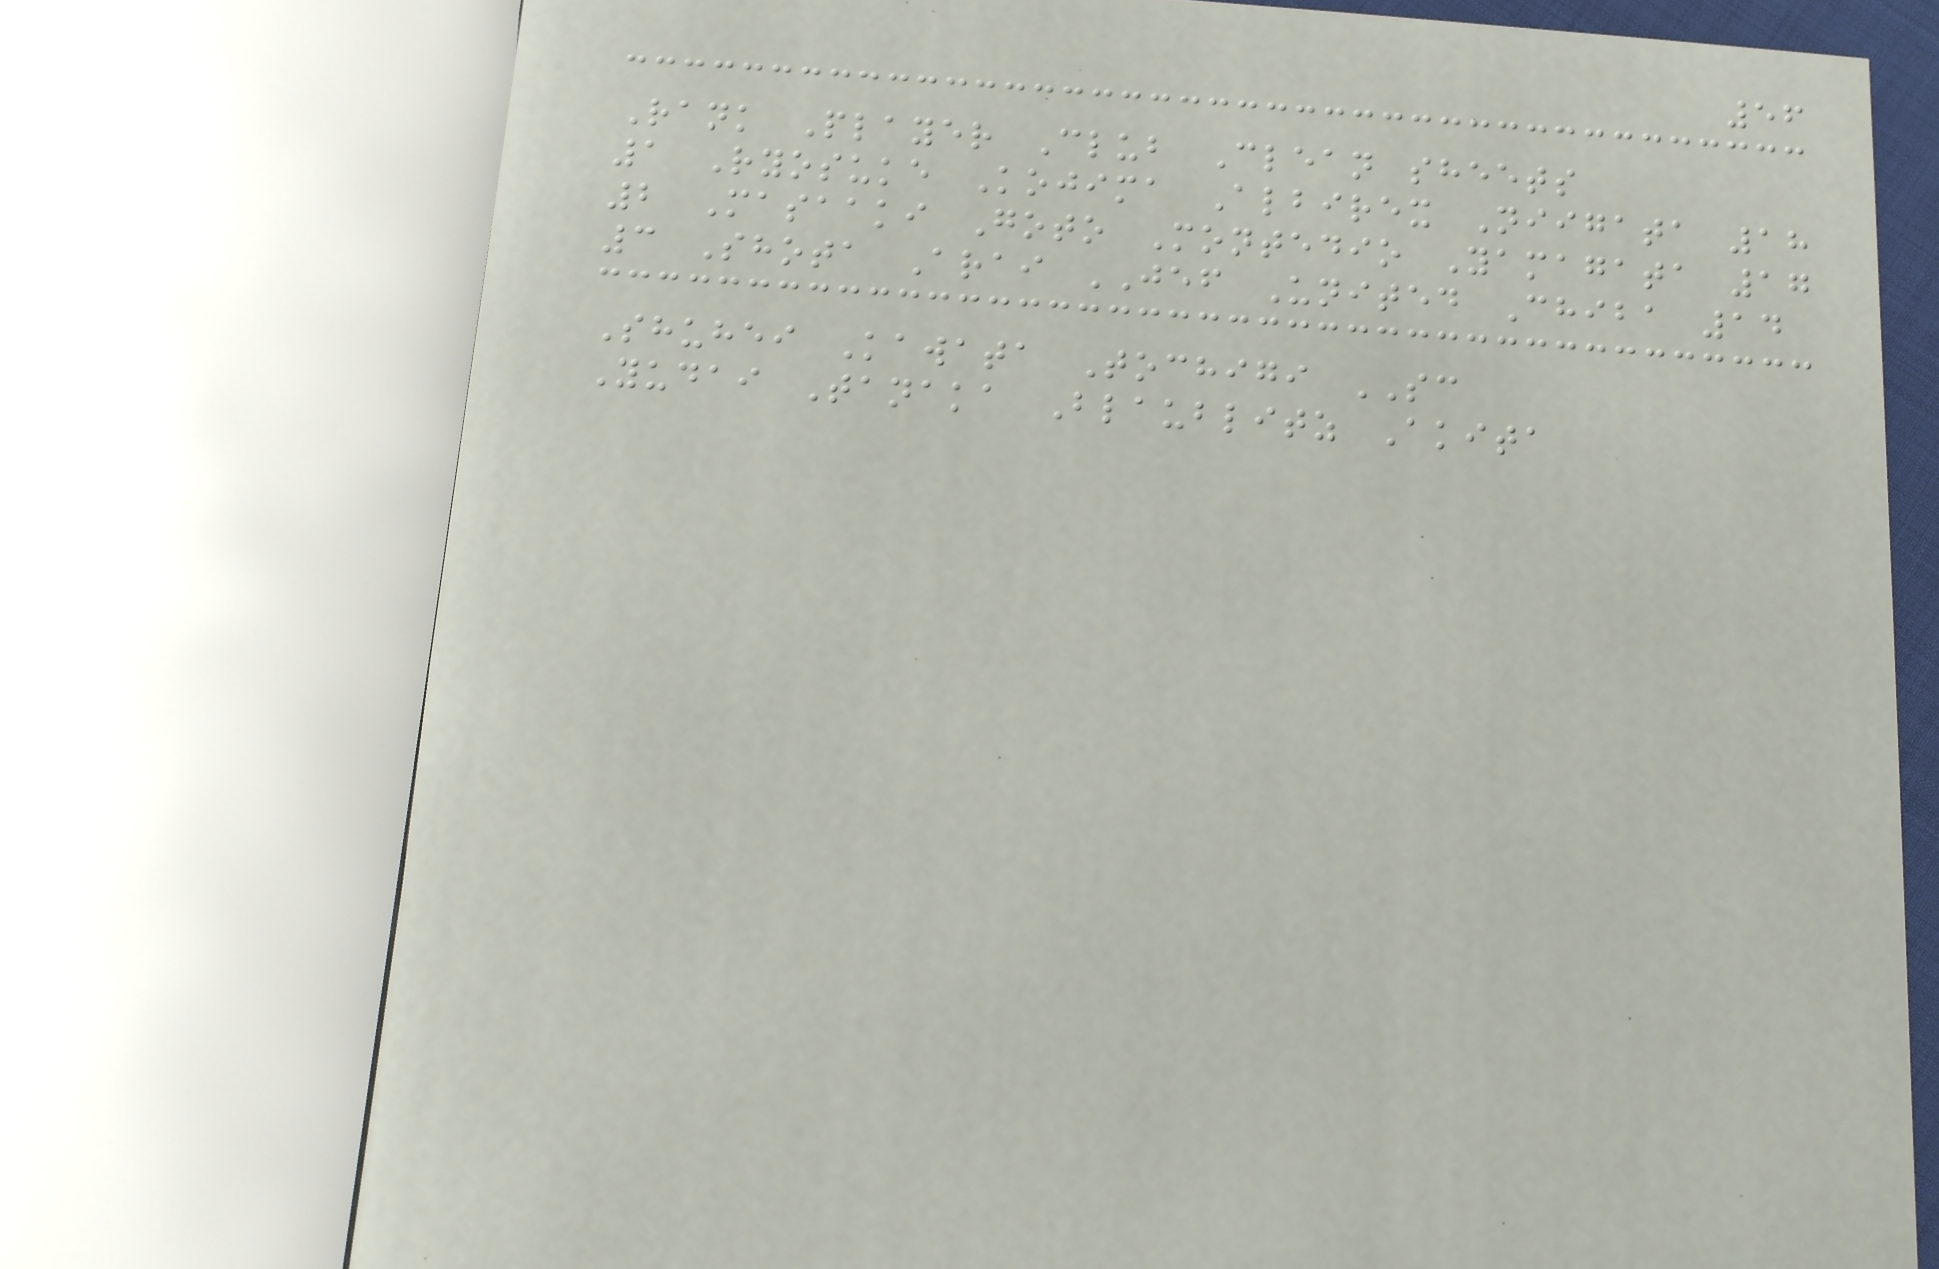56
Rank Player Club Clean sheets
1 Ryosuke Kojima Albirex Niigata 18
2 Masaaki Goto Montedio Yamagata 17
3 Shota Arai JEF United Chiba 14
Shuhei Kawata Tochigi SC
Yudai Tanaka Blaublitz Akita
